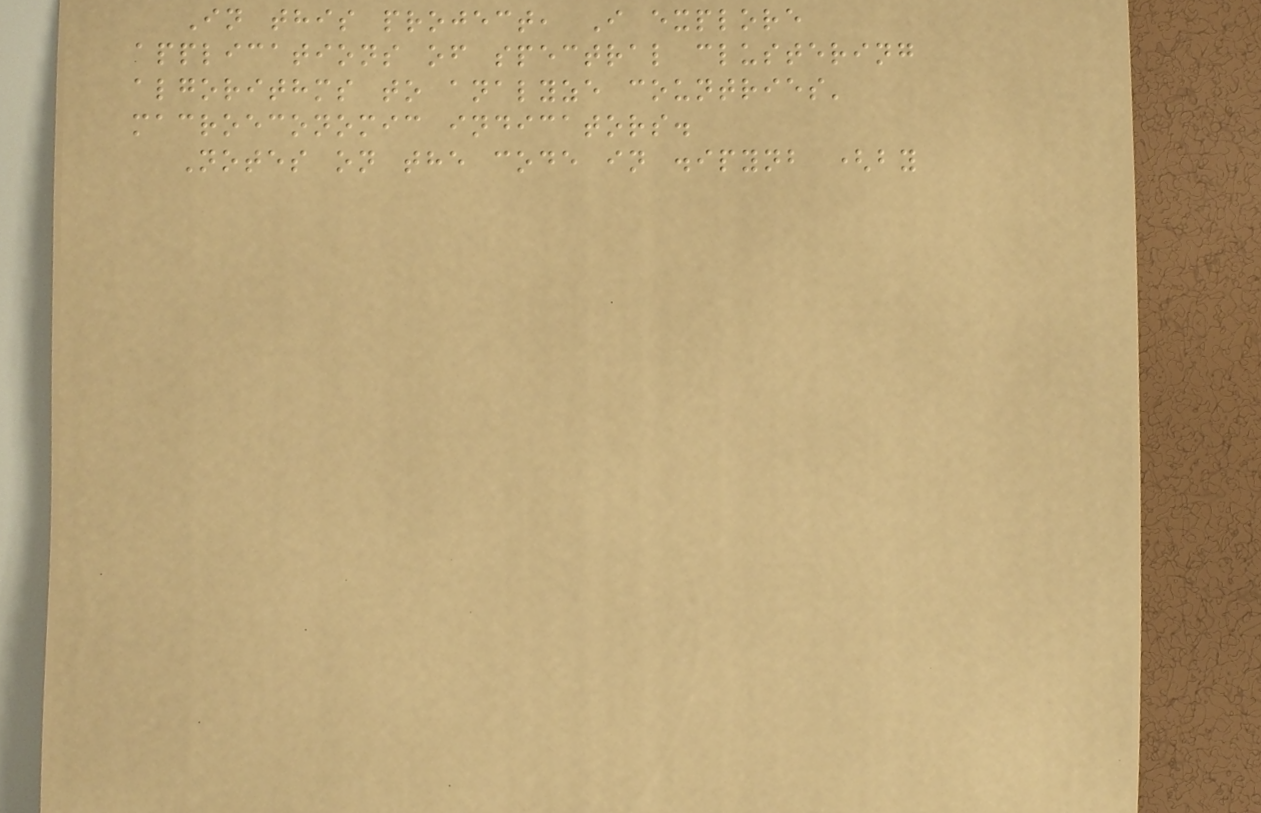In this project, I explore
applications of spectral clustering
algorithms to analyze countries'
macroeconomic indicators.
Notes on the code in .ipynb (by
